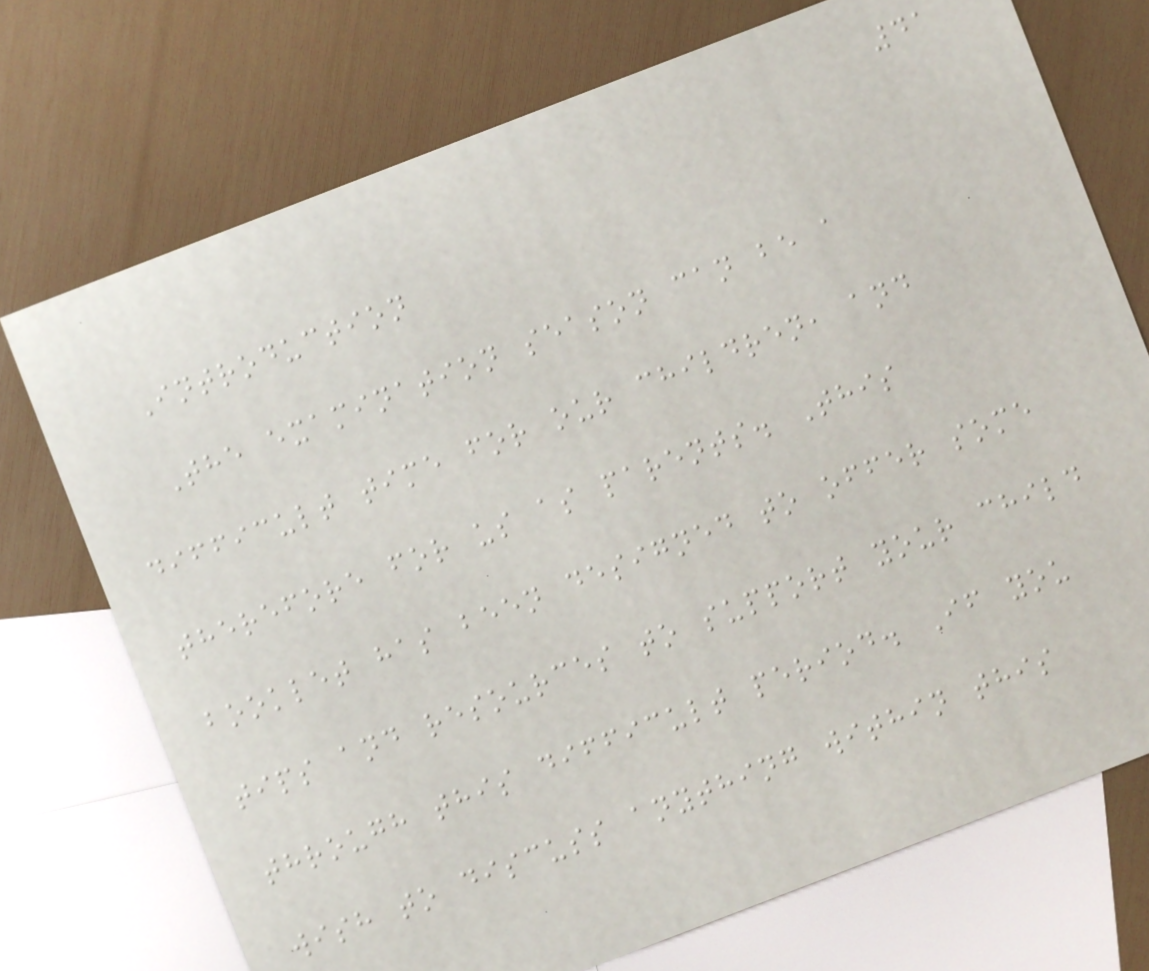41
Introduction
The examination season can be a
difficult time for our children, and
therefore for us as parents. This
booklet has been designed to offer some
tips and resources to support your child
through this difficult period. If you
wish to discuss anything within this
